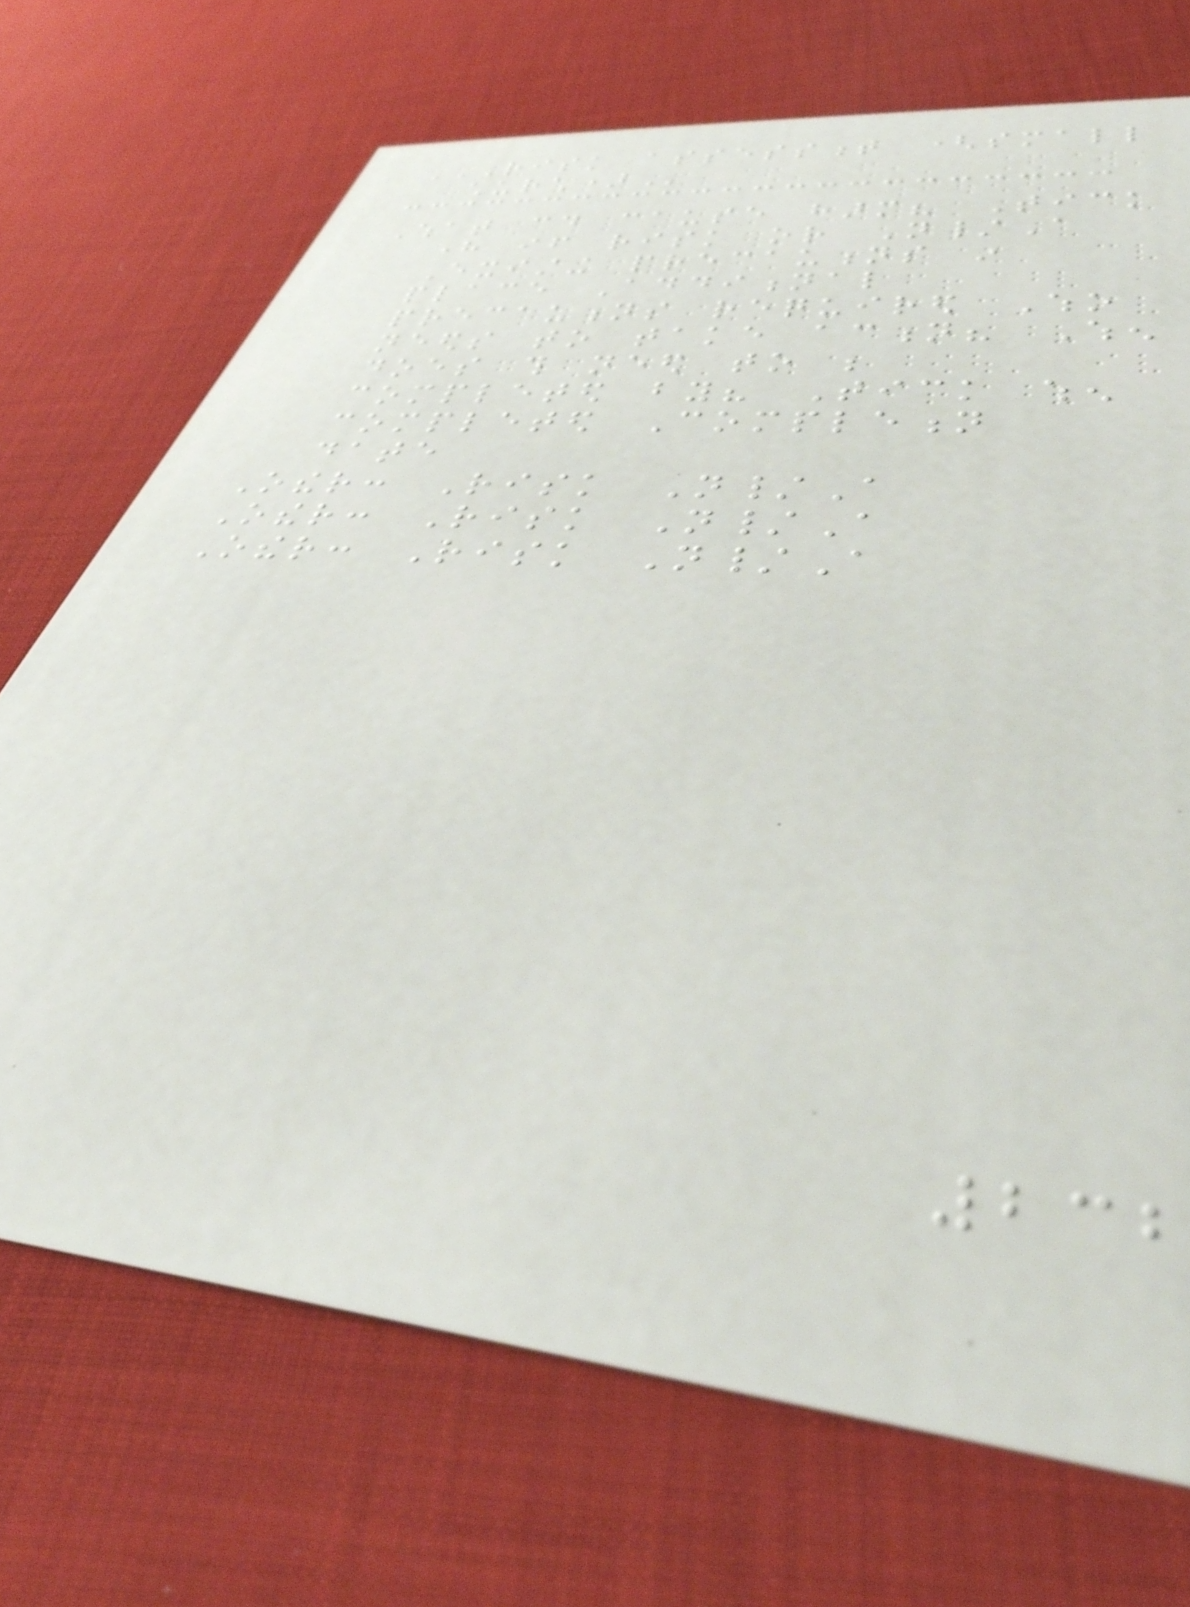RISK ASSESSMENT (SMALL
CHURCH)
What could cause harm? Tick
here if risk or N/A
Existing precautions in
place Additional
precautions required Who
needs to take action? When
does this need to be
completed by? Tick when
completed Completion
date
Other: Risk N/A
Other: Risk N/A
Other: Risk N/A
232
